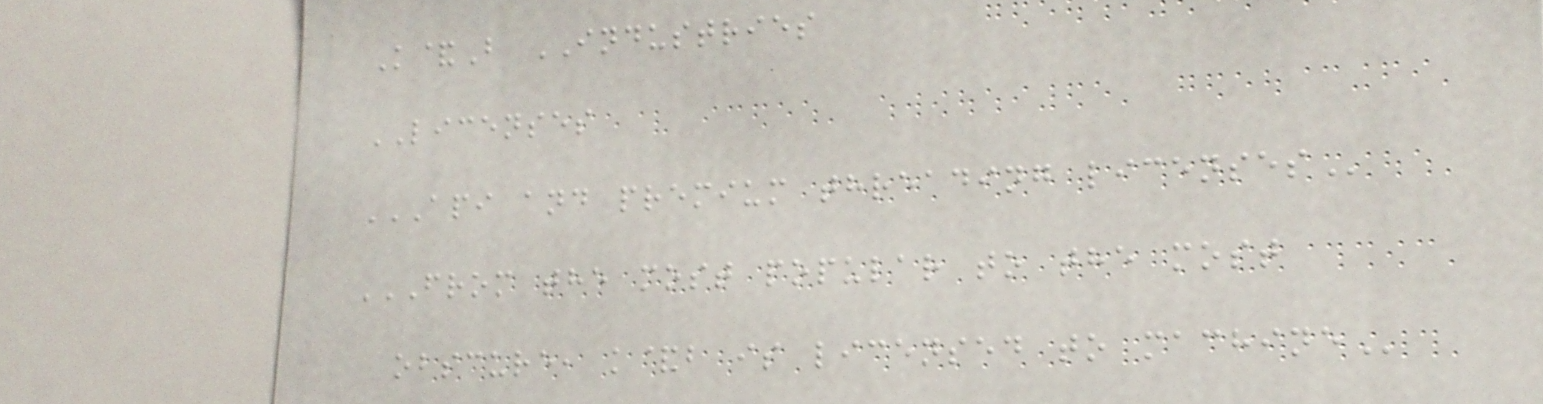K&B INDUSTRIES
LICENSES
API AND PREMIUM THREADING LICENSES
FROM THE MOST POPULAR TO THE MOST
OBSCURE, K&B IS LICENSED TO MACHINE
